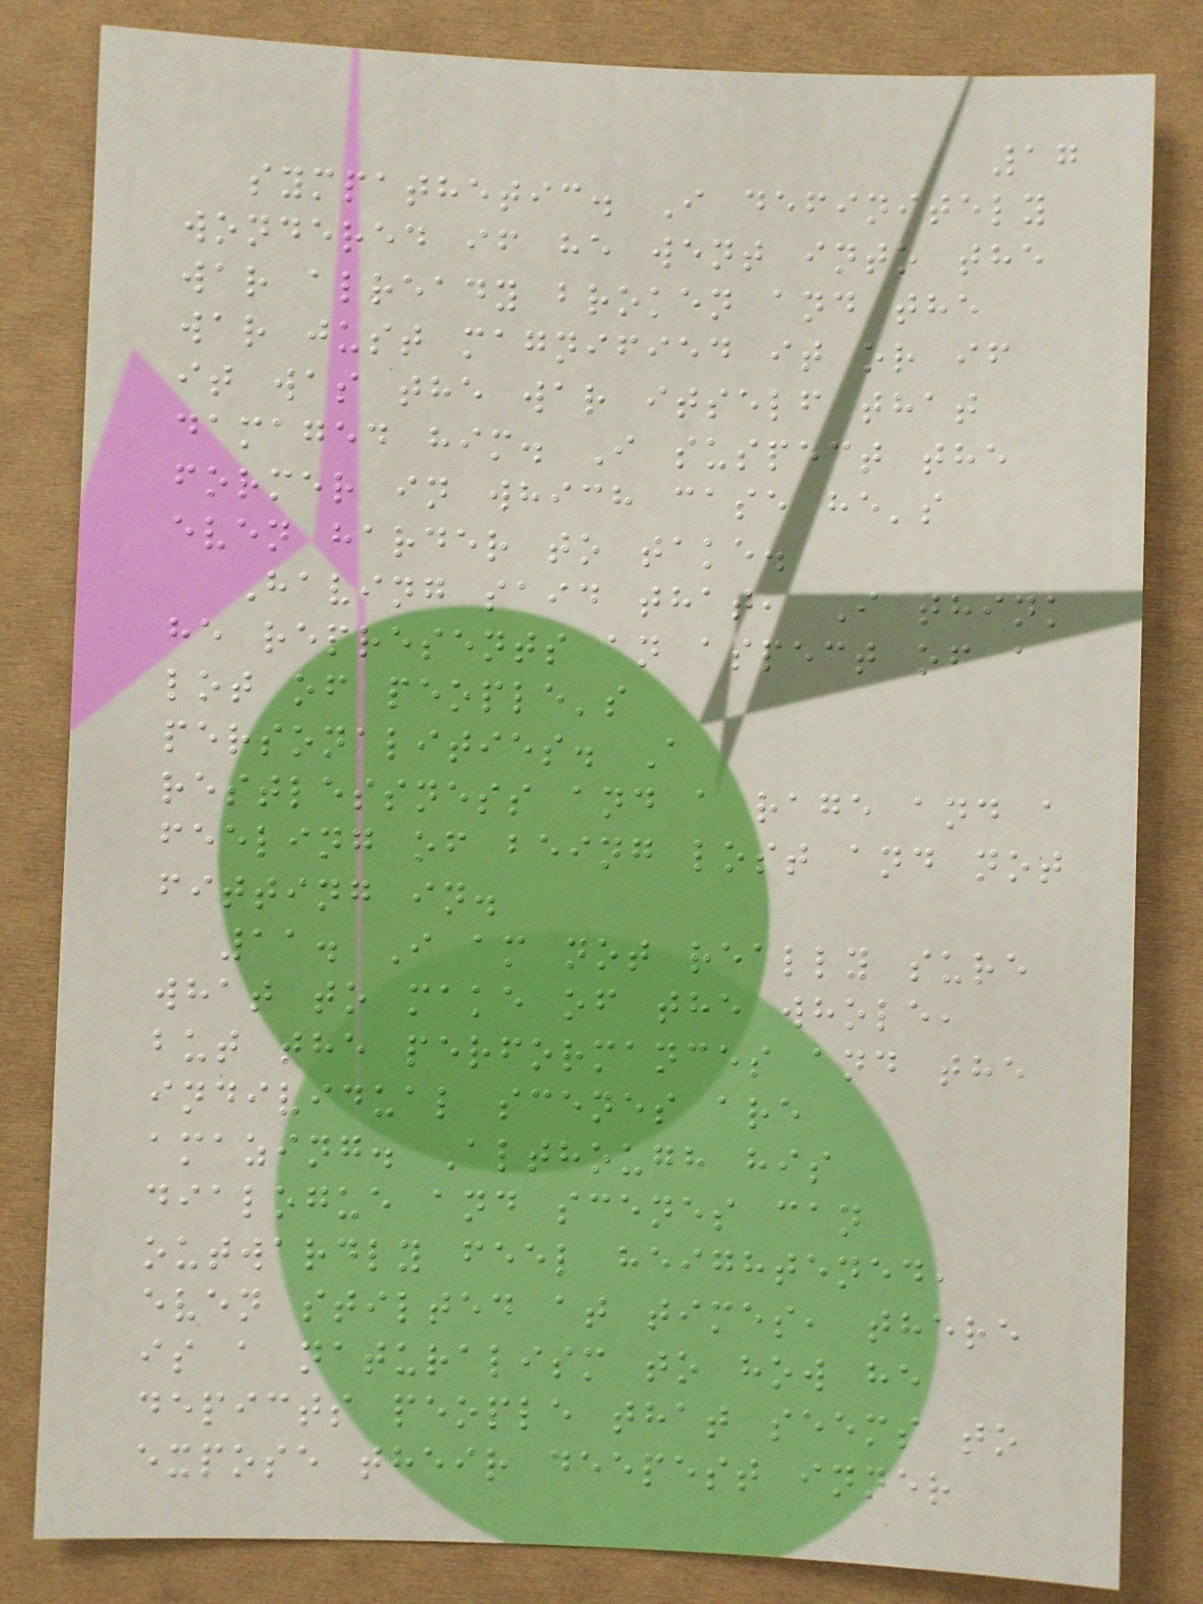17
sympathetic. I definitely
wondered if he went into the
war already broken and the
war just magnified it or if
it was the war itself that
damaged him. I suspect the
former in which case he's
even harder to take.
Having said that, I think
he represents an aspect of a
lot of people's
personalities. A
restlessness and a rage and a
feeling of being lost and not
fitting in.
11. I am not really sure
what to make of the whole,
but the performances and the
individual scenes are
amazing. Although his
dialogue and scenes can
outwardly feel heightened,
even stilted at times, there
is a naturalism to how he
depicts people that seems to
expose their deepest inner
